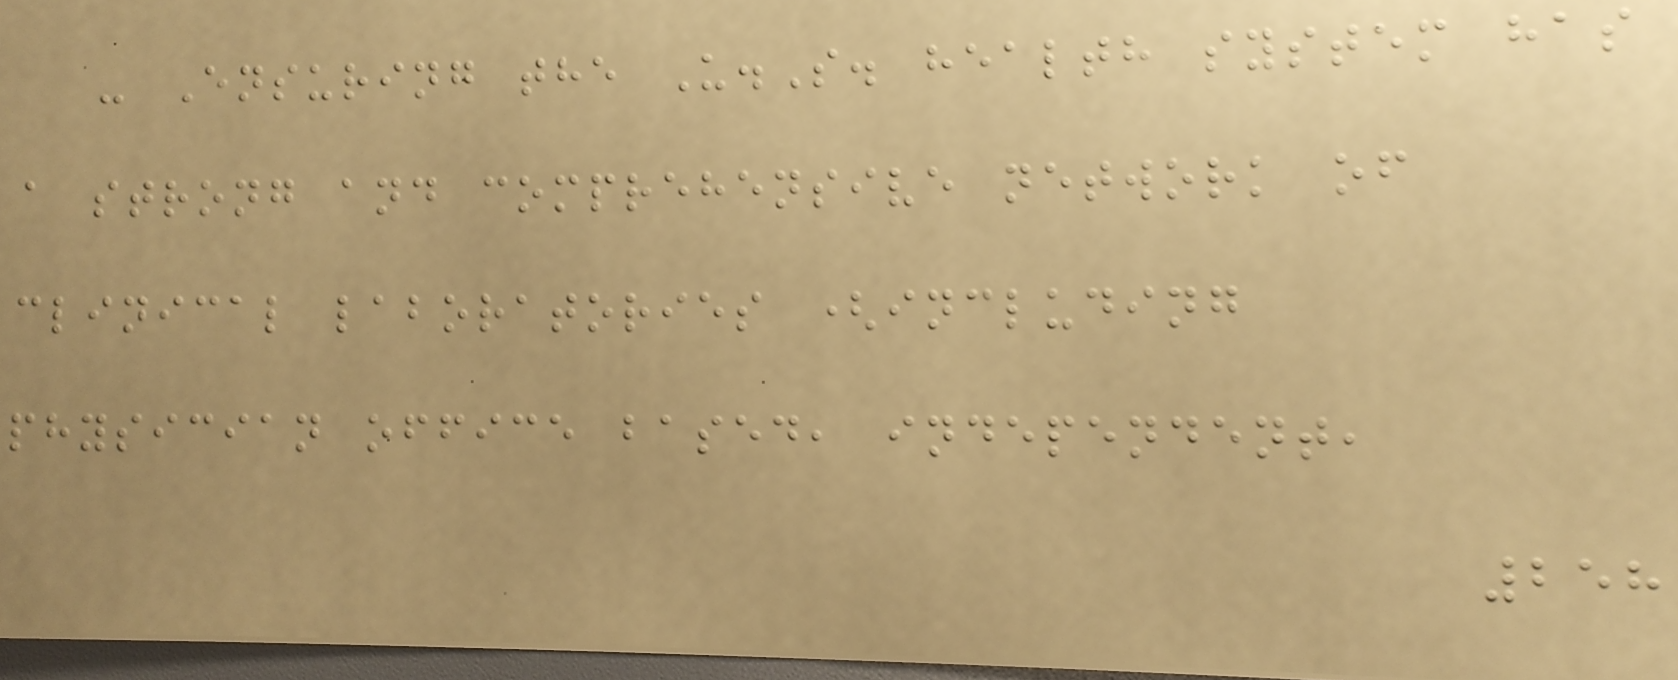- Ensuring the U.S. health system has
a strong and comprehensive network of
clinical laboratories (including
physician office based, independent,
258
